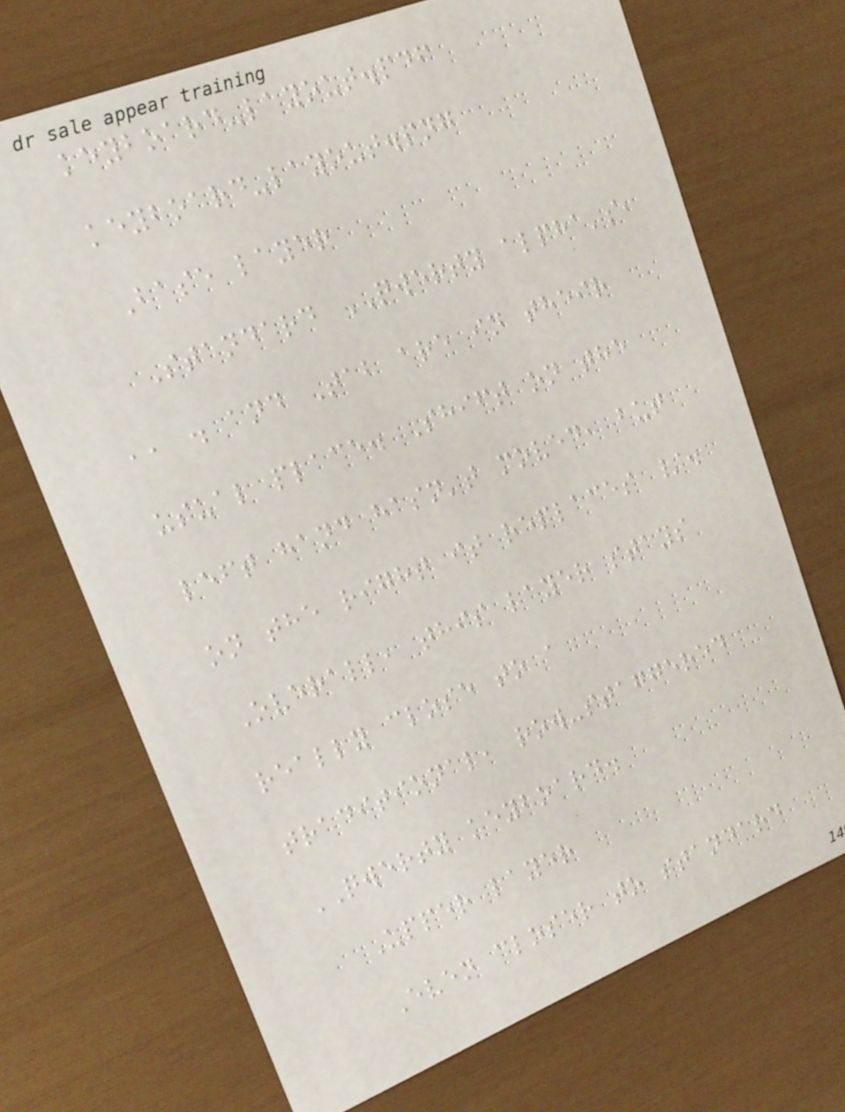keyboard-layout.pdf
keyboard-layout.png
Base layer
Standard QWERTY alpha's,
,, . and Tab are in their
usual place. Shift on the
left hand hasn't moved, but
on the right it replaces /.
Overall, this layer stays
really close to a
traditional, row-staggered
QWERTY keyboard.
Upper layer
Even closer to standard
